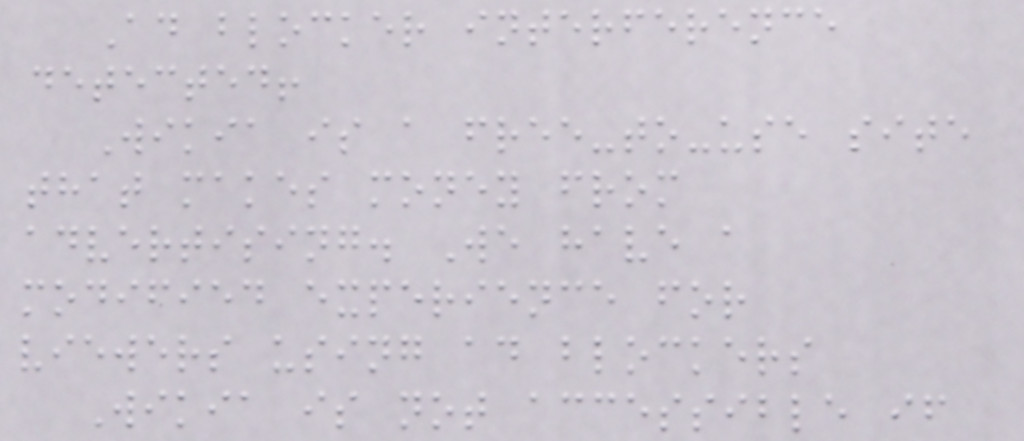Ad blocker interference
detected!
Wikia is a free-to-use site
that makes money from
advertising. We have a
modified experience for
viewers using ad blockers
Wikia is not accessible if
